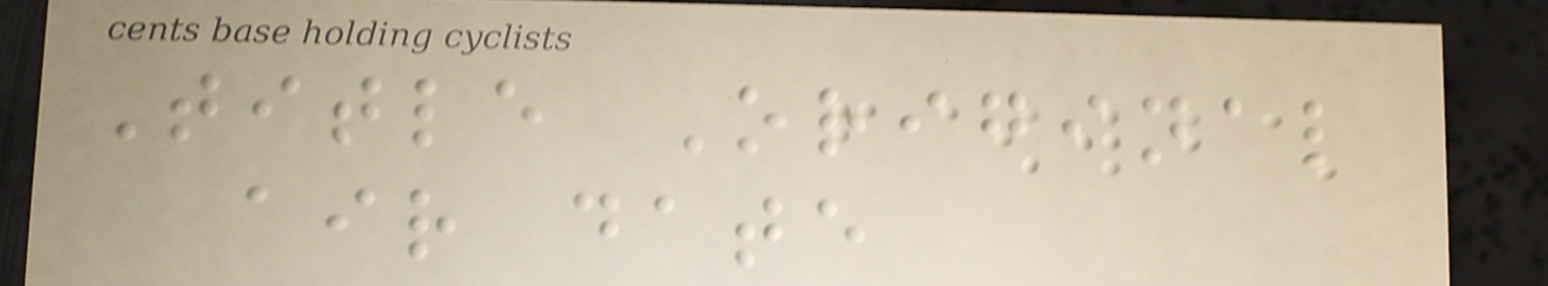Title Original
air date
